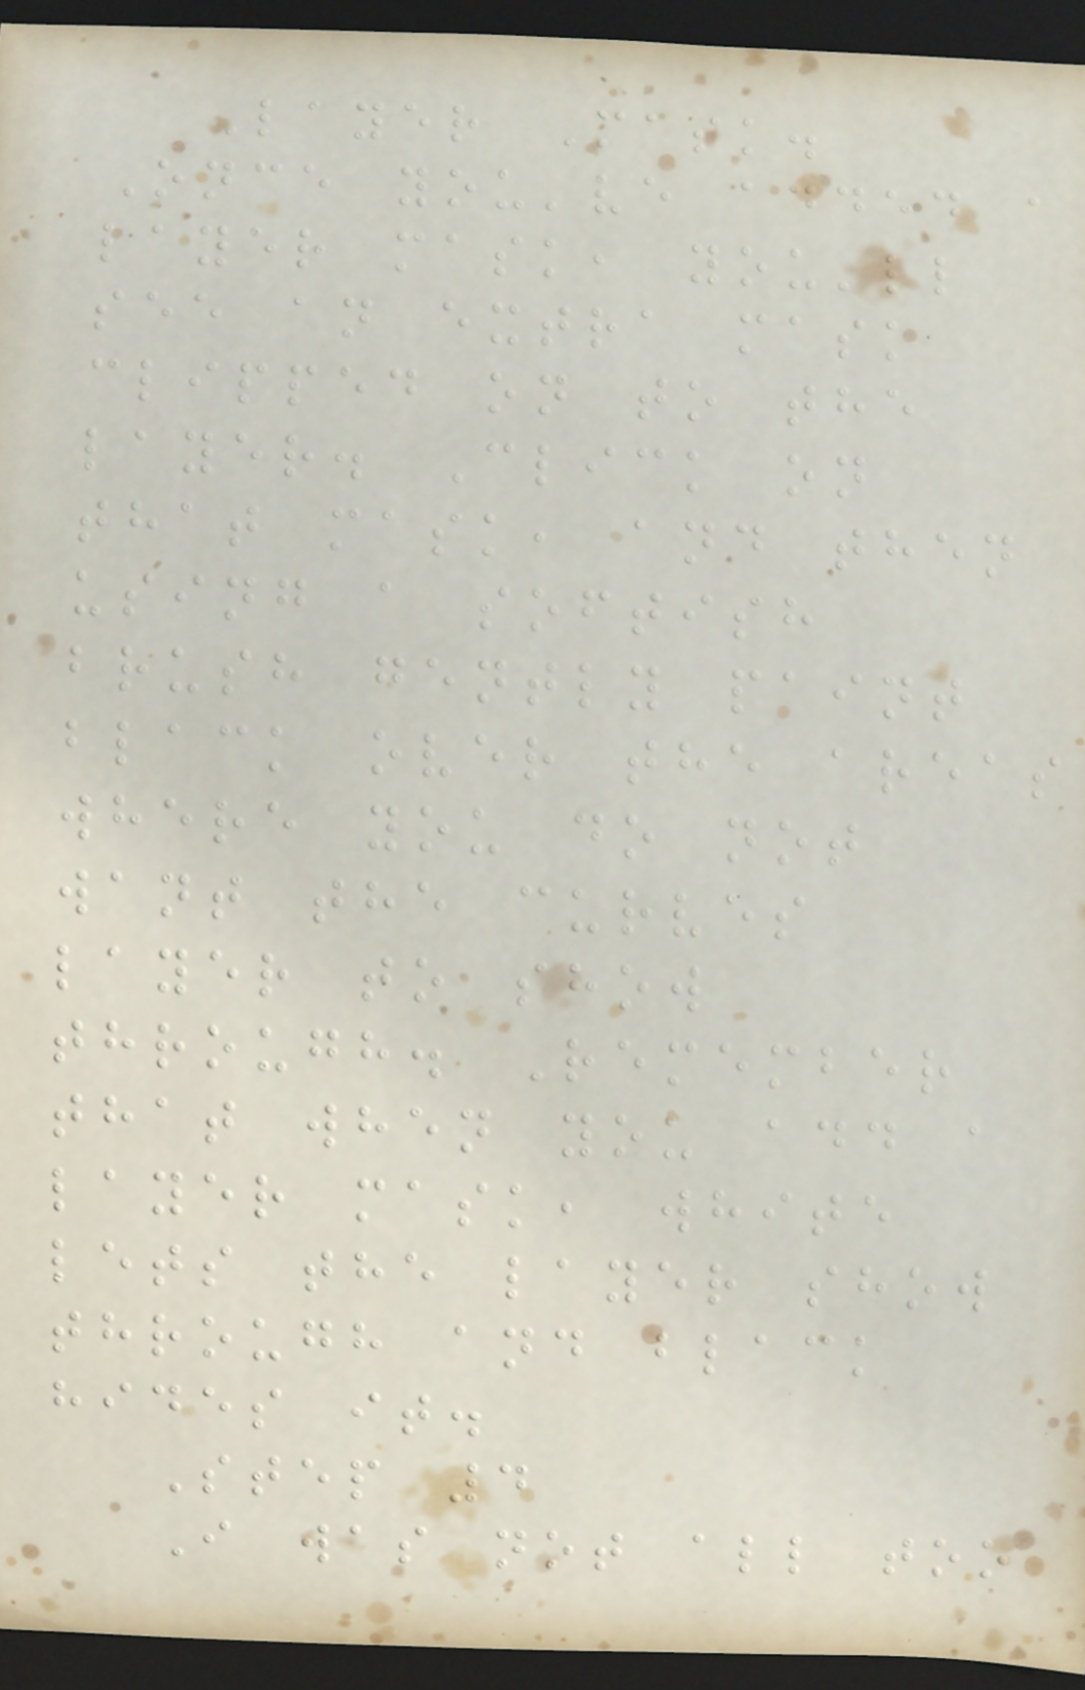Layer Mask.
Once you've added a
layer mask, you'll
see an extra mask
clipped on to the
layer. Click on
that mask, and then
using a softish
brush gently paint
black over the areas
where you do not
want the curves
layer to show
through. Remember
that when you add a
layer mask, white
lets the layer show
through and black
hides it.
Step 4
I was not all too
